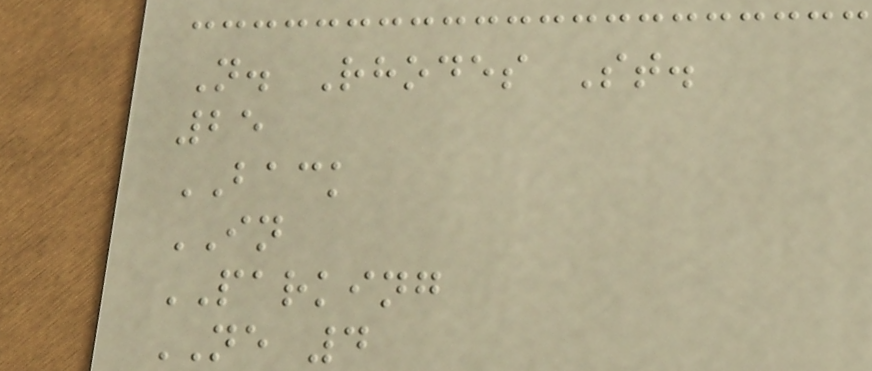N. Rhodes St.
25
BACK
IN
PARKING
NE 4
